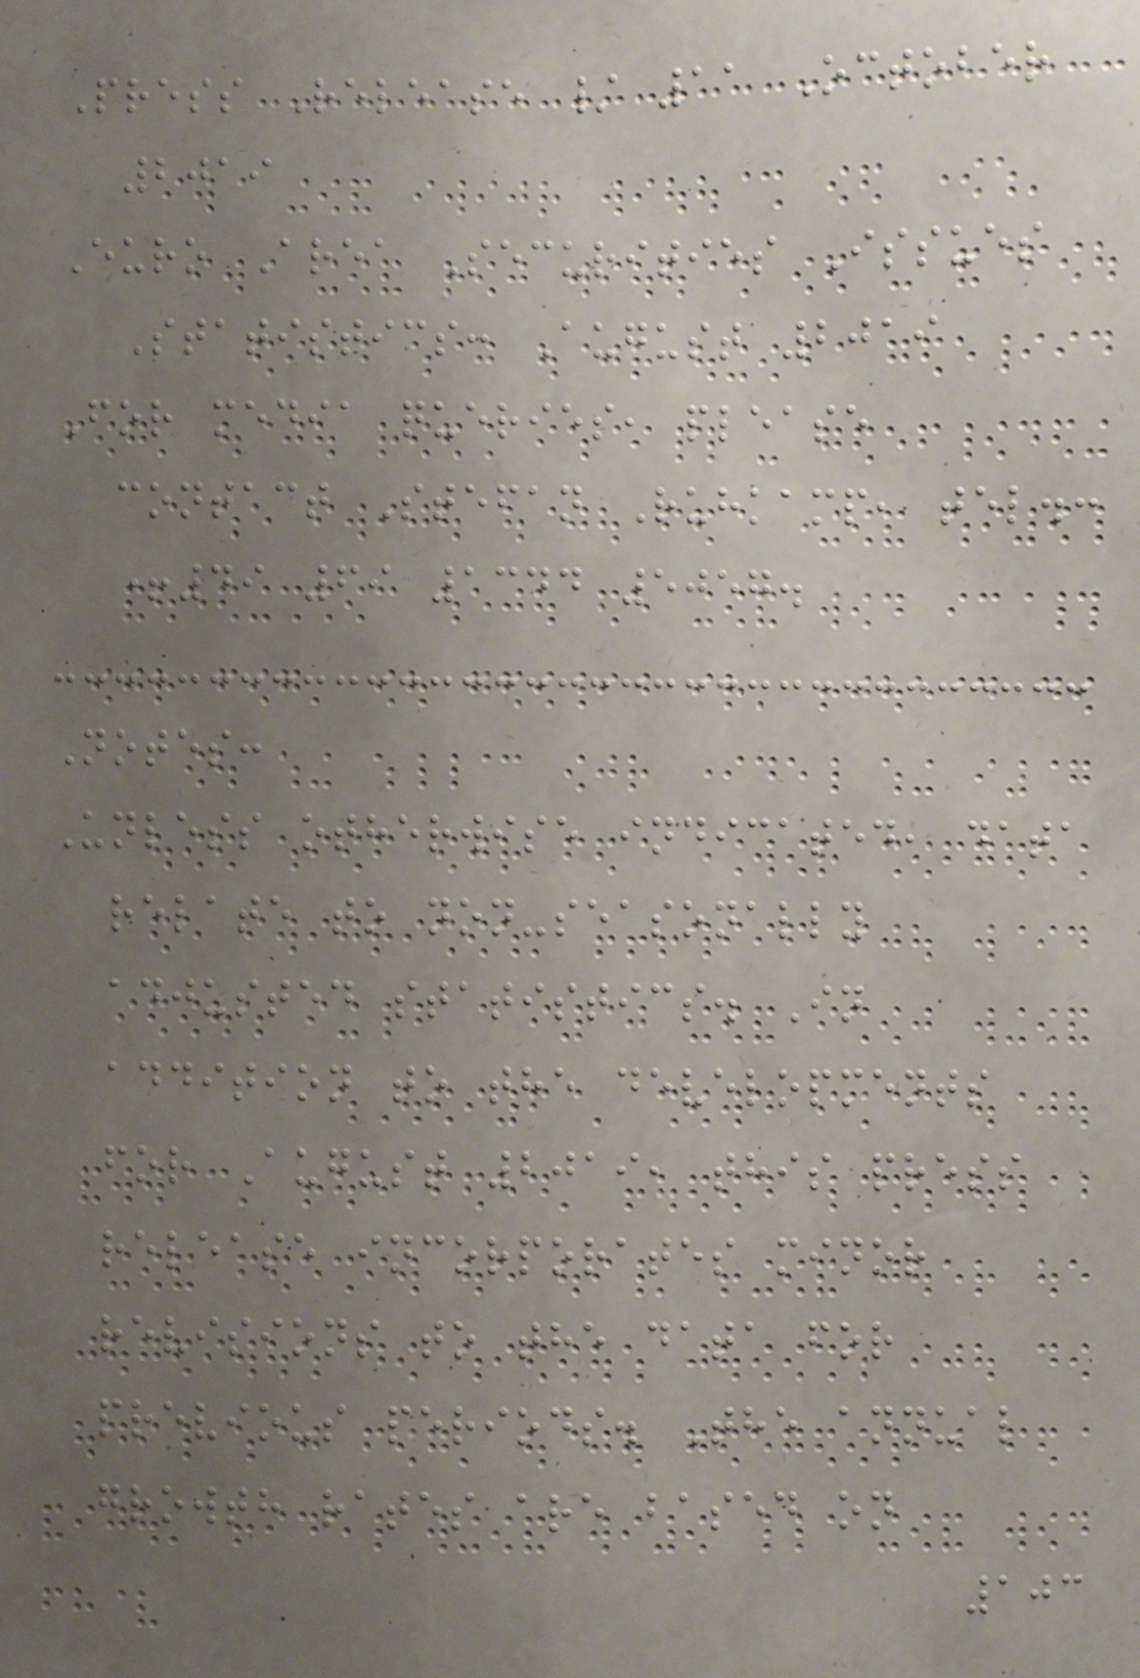Press Release / 11 October
2019
Euro Area Securities Issues
Statistics: August 2019
For media queries, please
contact Stefan Ruhkamp, tel.:
+49 69 1344 5057.
Notes:
Unless otherwise indicated, data
relate to non-seasonally
adjusted statistics. In
addition to the developments
for August 2019, this press
release incorporates minor
revisions to the data for
previous periods. The annual
growth rates are based on
103
